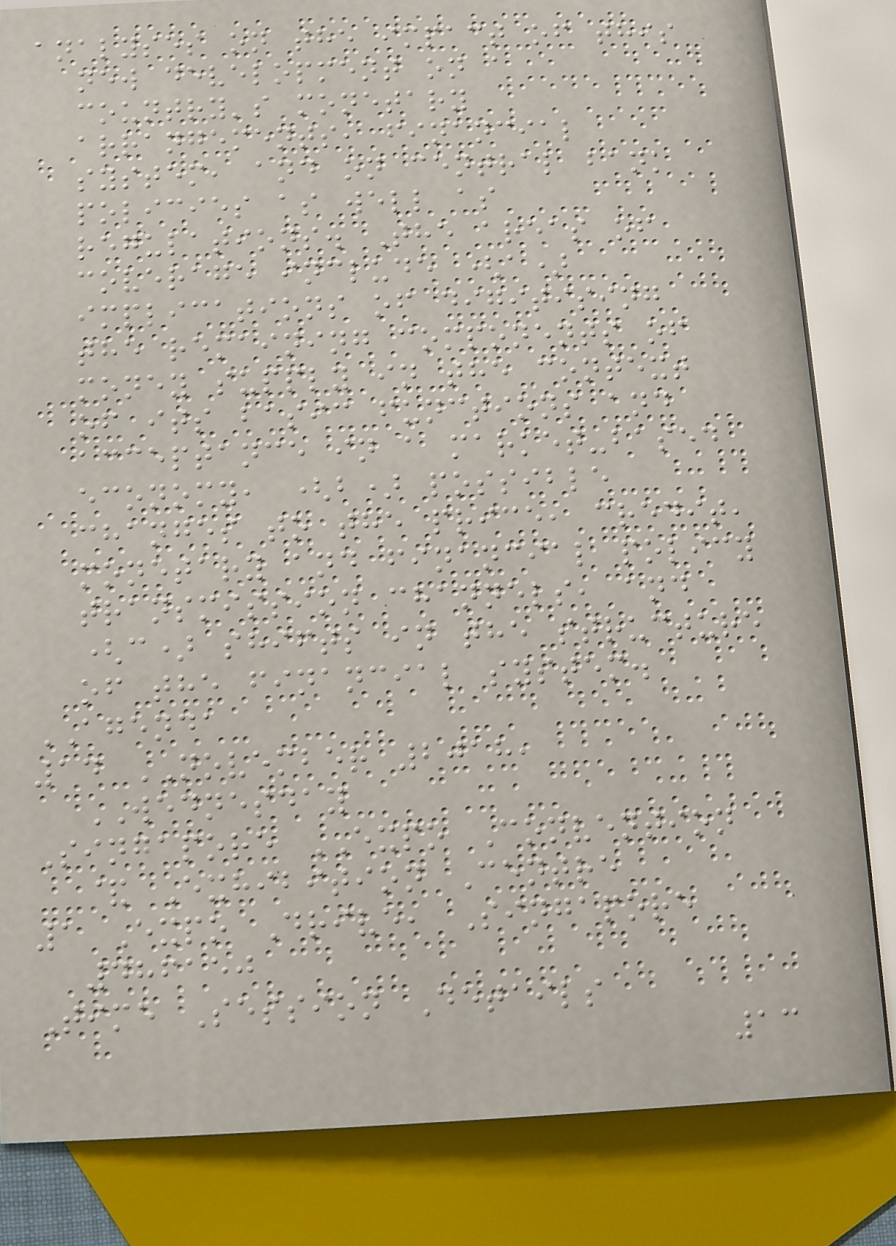analyses on the impact of this
new development on a
country's monetary
arrangements, financial
system, and on central bank
policies as well as
regulations. The areas of
coverage include (a)
implications of digitising
the remaining components of
money supply in the context
of its basic functions and
acceptance in a market-based
economy, (b) possible
changes to the price, credit,
monetary and financial policy
transmission channels, and
(c) shifts in the structure
of the financial system.
AGENDA
14 NOVEMBER 2018,
WEDNESDAY
Singapore EXPO Convention
& Exhibition Centre
1 Expo Drive, Singapore
486150
Time Session Details
13
